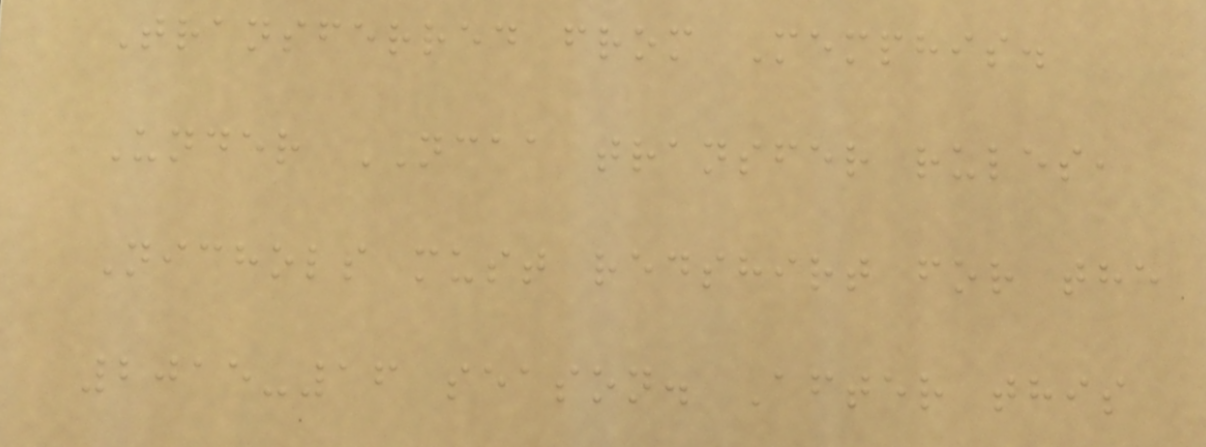Transferred from Memphis.
Under NCAA transfer rules,
Nichols must redshirt for the
2015-16 season. After this
